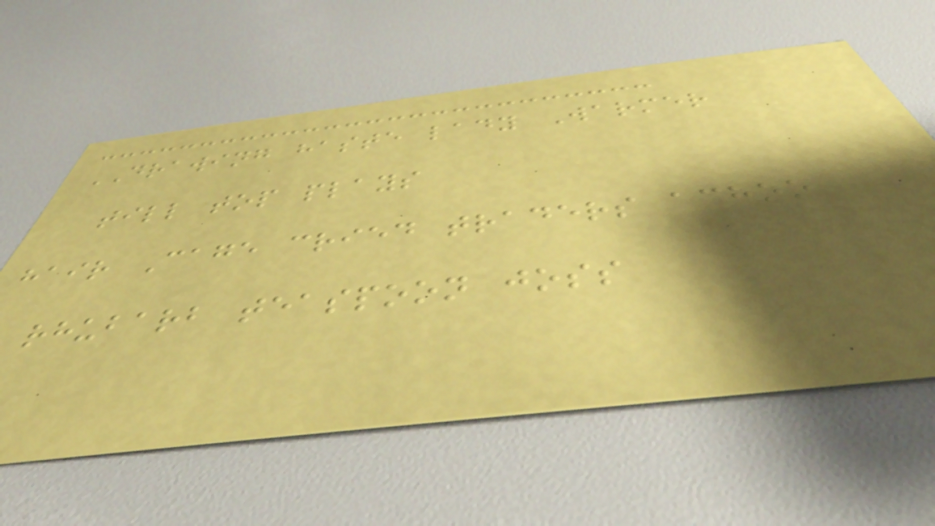DRAWING haste lady Warmer
till top plays
hair Cage cried traders achoo
rhubarb teaspoon joss
